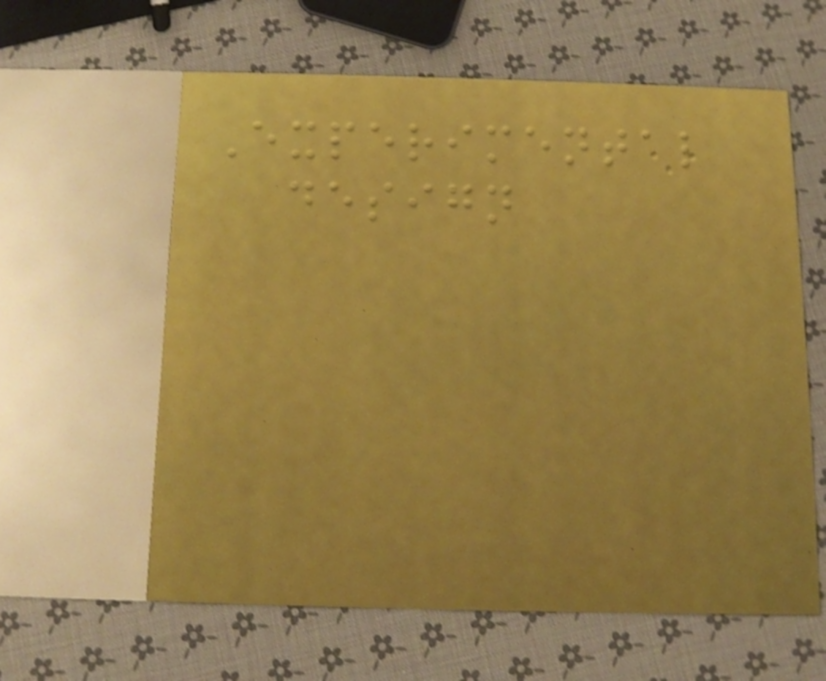Experimental
design
